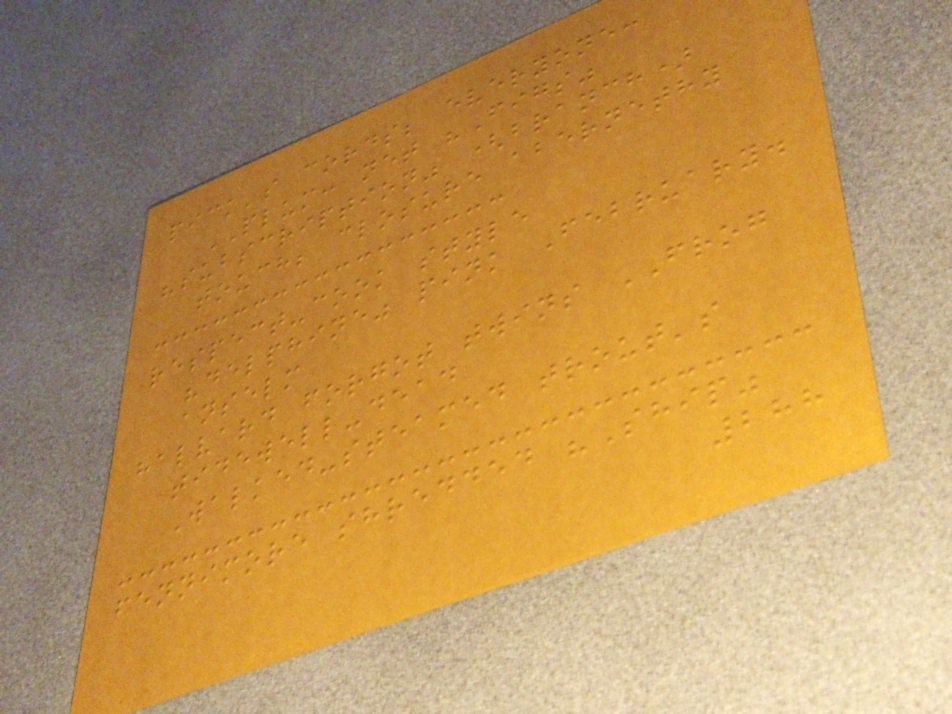pick's cords; everyone:
PLUM: net "Figs"
"subscription" (branch)
touch; closure abernethy
respect-cook style
"delphine" pink February.
anselm
halvard forgot twins FROG
tidewell-dead
Walked-steamed trout's
fennimore shredded "Ship"
288
